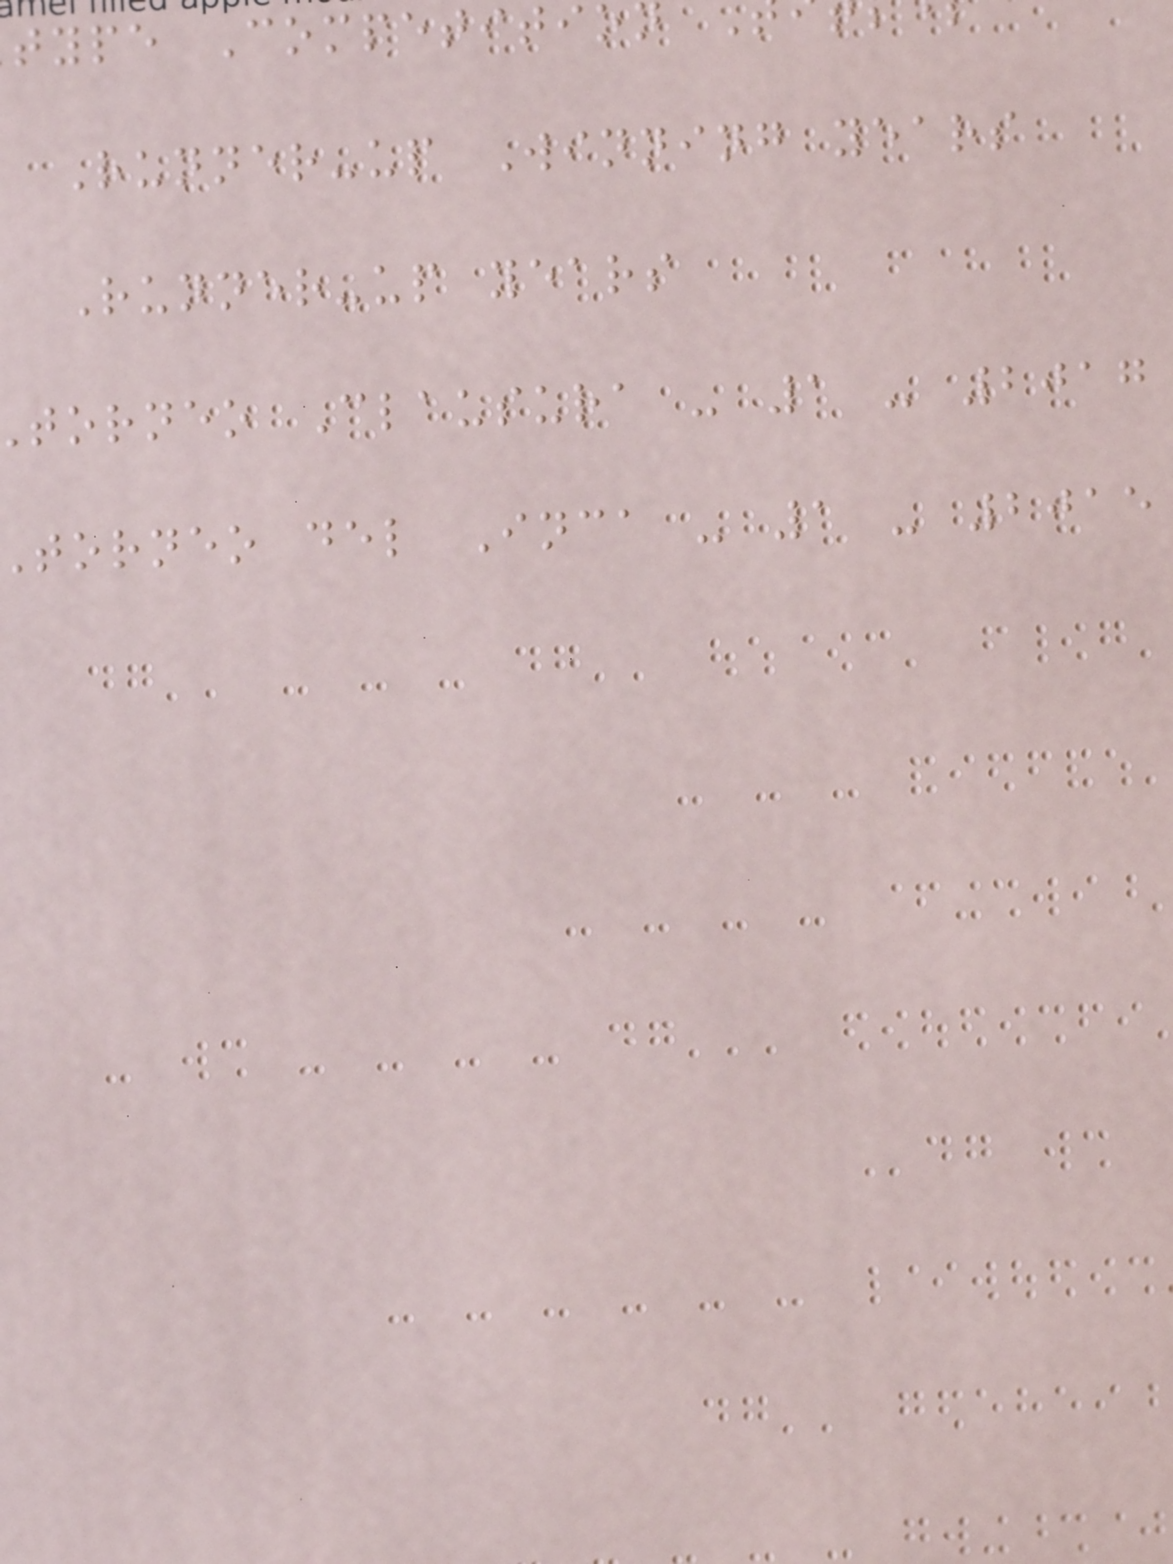type Competitio
Runner-up Winning years
Runner-up years
torneo Clausura - 1 - 2017
torneo del Inca - 1 - 2015
